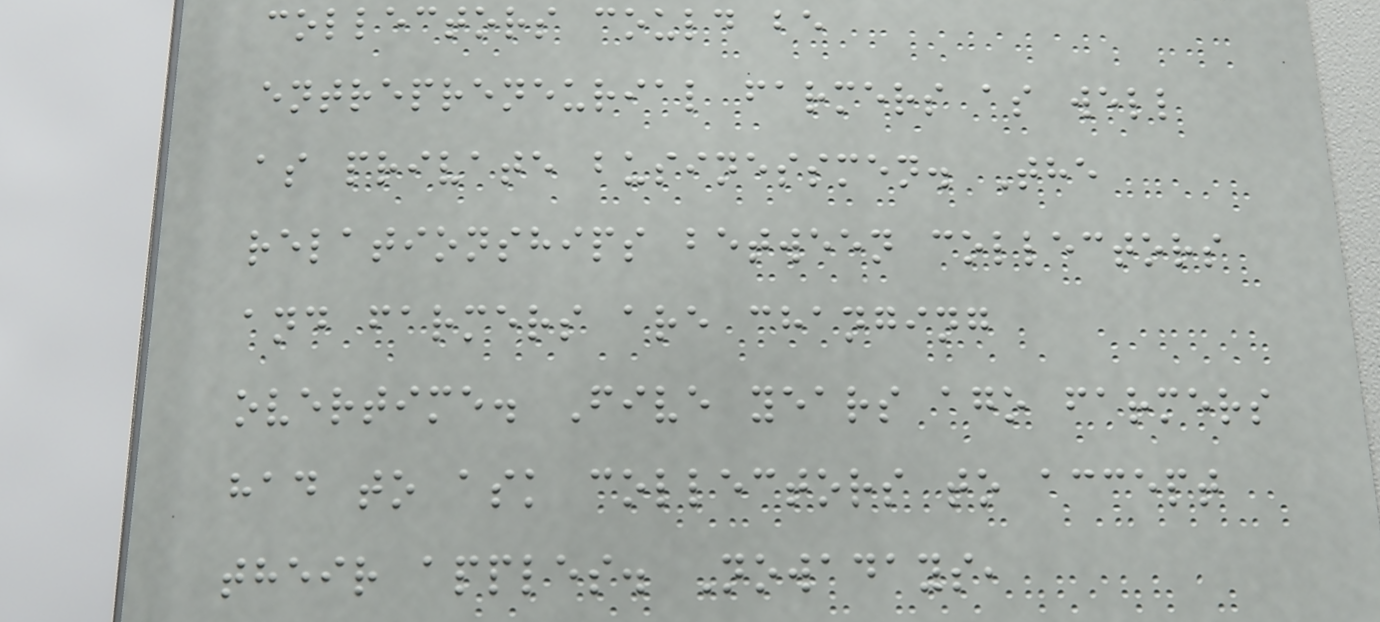collectors could be
entrepreneurial farmers as well
as private businessmen. The
relationships between collectors
and farmers are changing
overtime. Five years ago farmers
had to ask collectors to accept
their apples. Nowadays,
